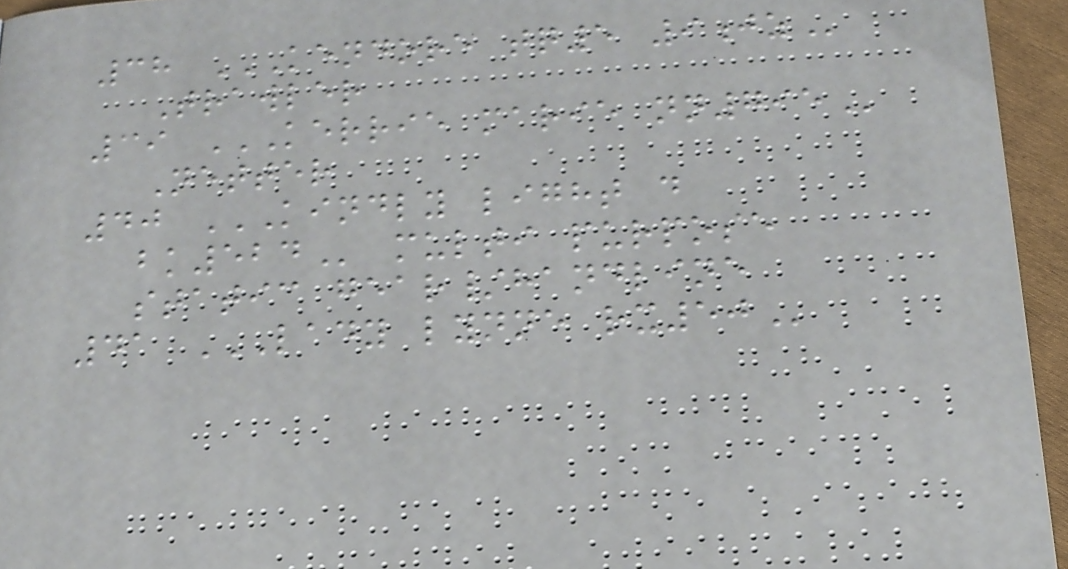38 KENDORE TQ5 9JZ
Trawler
39 KERRIE MARIE NN795
Netter
40 KINDLY LIGHT D
BK524 multi purpose
static gear/handline
41 LADY LYNNE RX50
